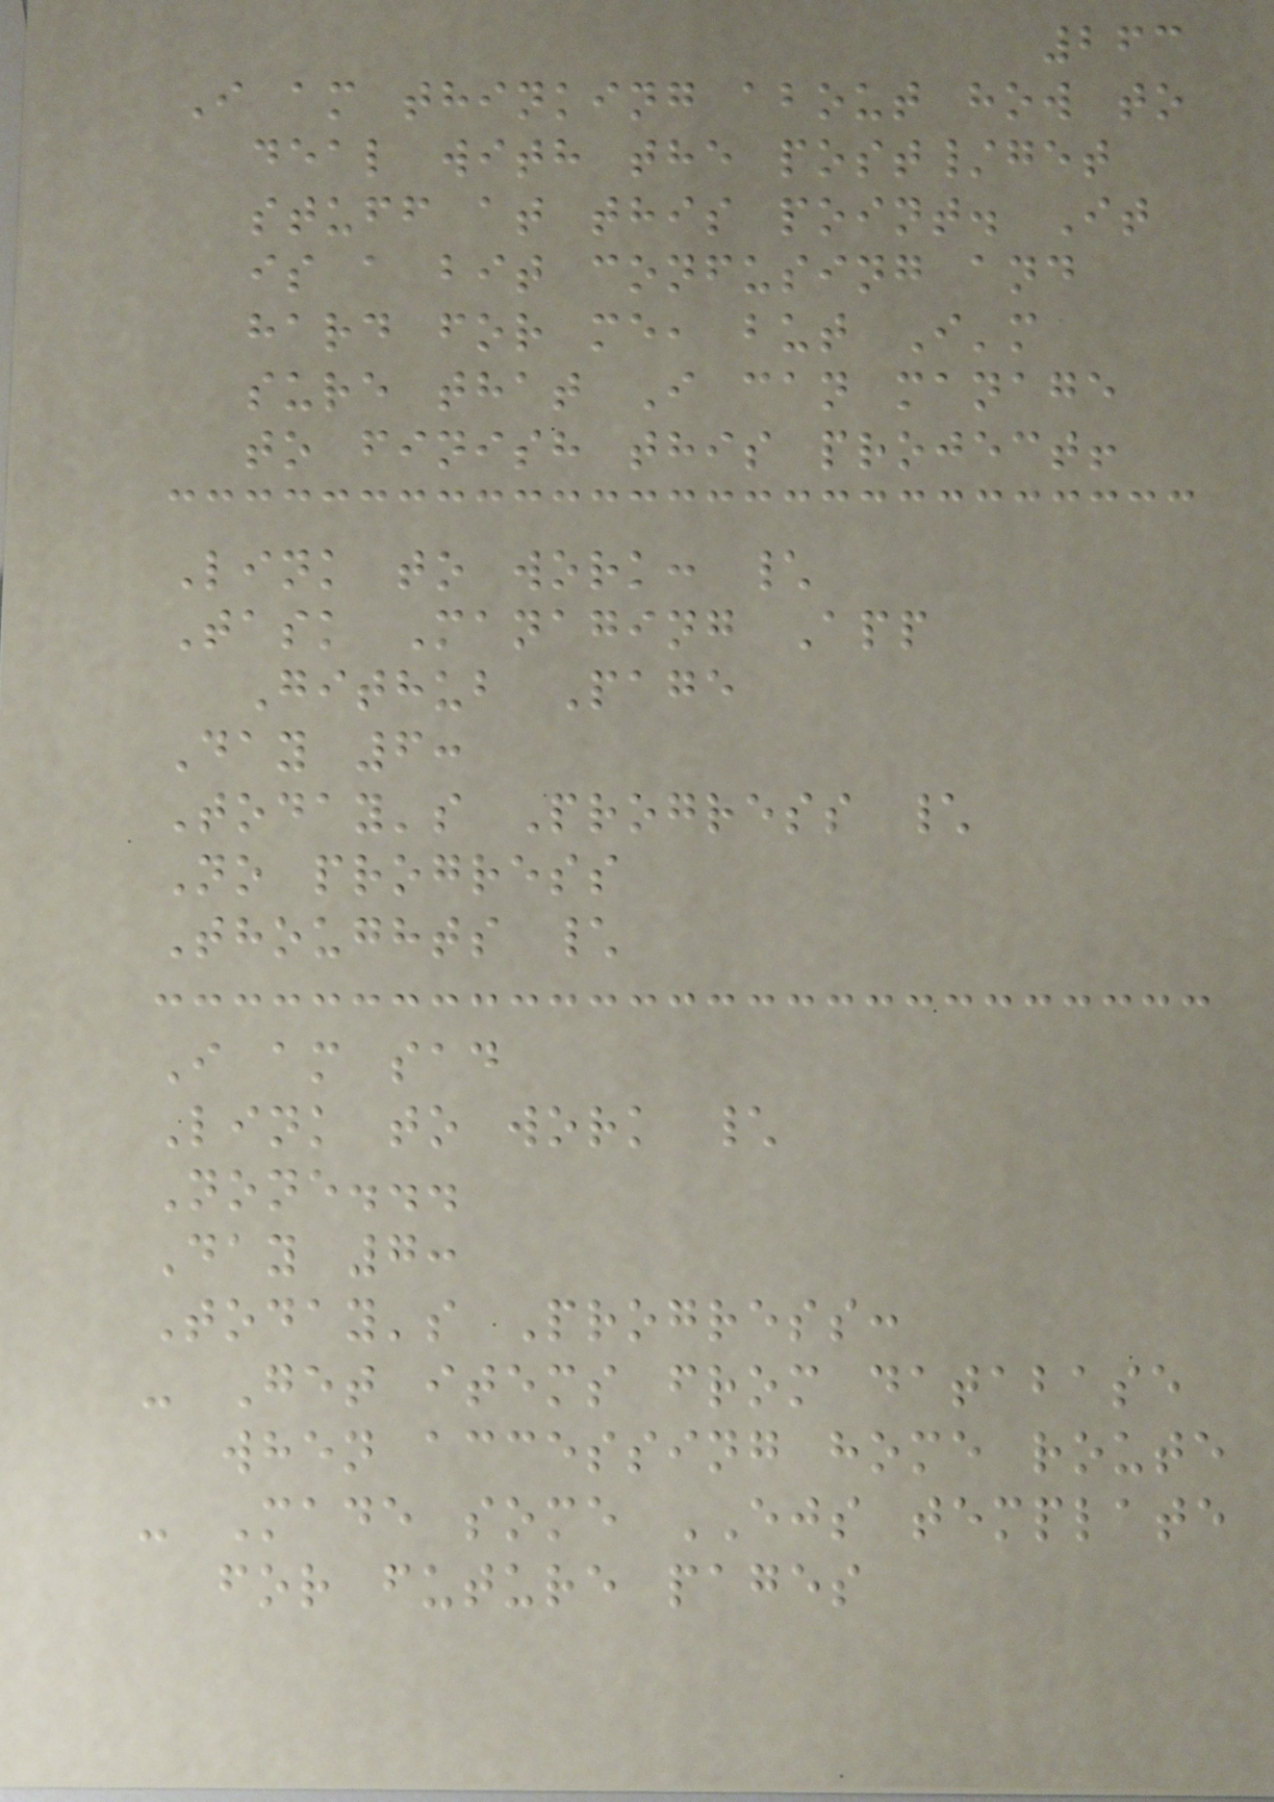263
I am thinking about how to
deal with the post/get
stuff at this point. It
is a bit confusing and
hard for me, but I'm
sure that I can manage
to finish this project!
Link to work: \
Task Managing App
Github Page
Day 6:
Today's Progress \
No progress
Thoughts \
I am sad
Link to work \
None...
Day 7:
Today's Progress:
- Get items from database
when accessing home route
- Made some EJS template
for future pages
